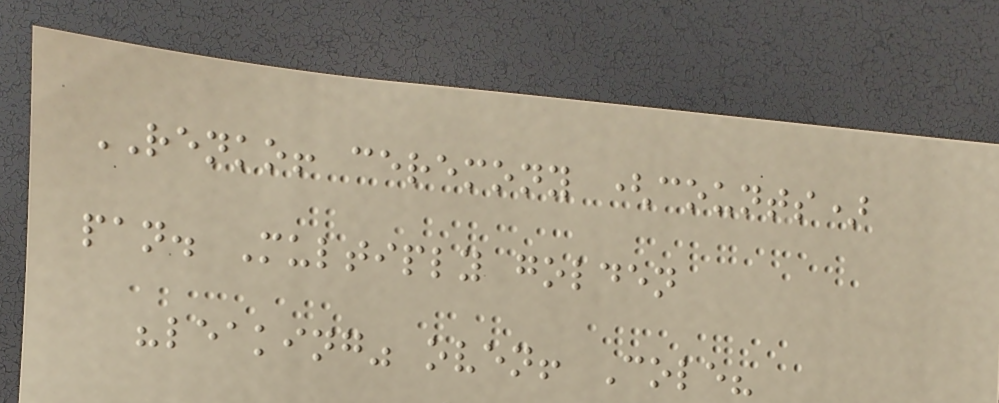RENKO! ceremony (counts)
pan. Multiply golden
"leaking" oven! Cole?
